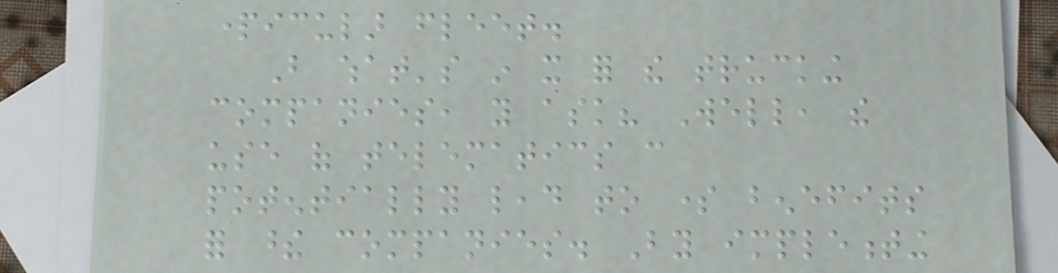particular fleet.
But what's in it for the trucking
companies, you ask? Well, the
use of telematics can
potentially lead to some benefits
for these companies. By implementing
